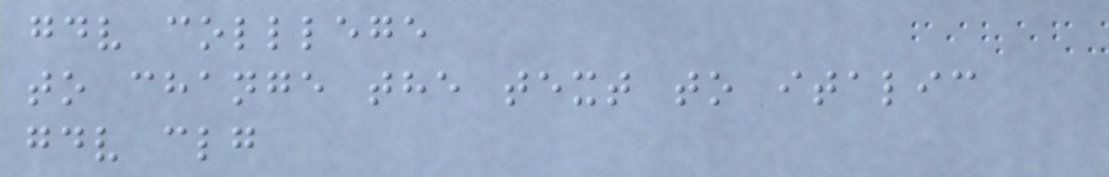gdv colllege
to change the text to italic
gdv clg
